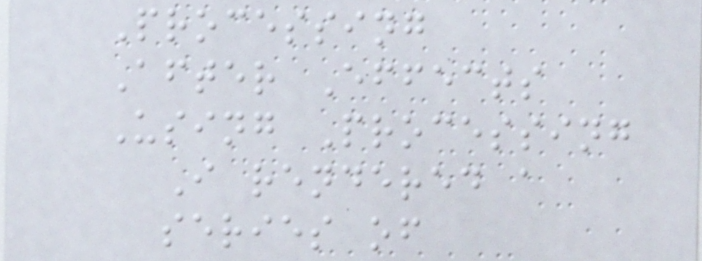Processing
After Effects
Using Processing
I rendered a
series of
